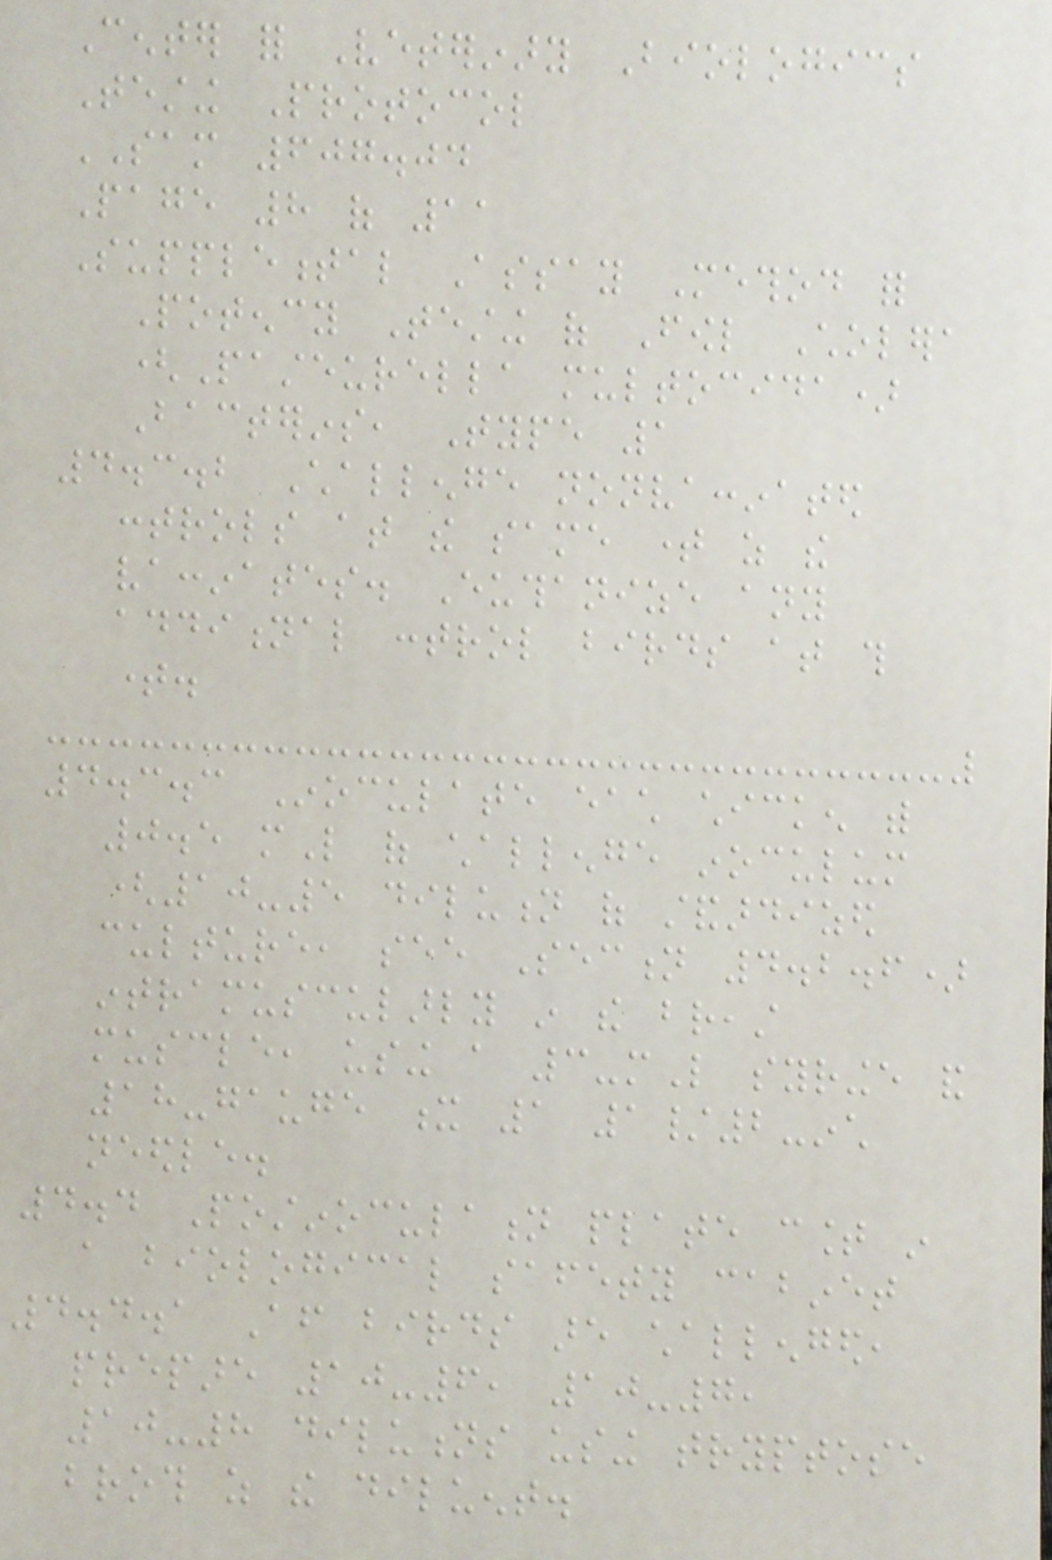Center for Veterinary Biologics
Testing Protocol
SAM 607.04
Page 8 of 11
Supplemental Assay Method for
Potency Testing of Fowl Cholera
(Pasteurella multocida)
Bacterins, Type 1
4.3.2 Challenge nonvaccinated
controls at the same time as the
vaccinates. Euthanize any
additional control birds at this
time.
4.3.3 Inoculate each chicken with
0.5 mL of challenge inoculum
(10-5 dilution of standardized
culture, see Section 4.2.6)
intramuscularly in the breast
muscle, using a 3-mL syringe and
18-gauge x 1 1/2-inch
needle.
4.4 Postinoculation plate count in
a biological safety cabinet
4.4.1 After birds are challenged,
prepare 10-6, 10-7,
10-8 dilutions using tryptose
broth as the diluent.
